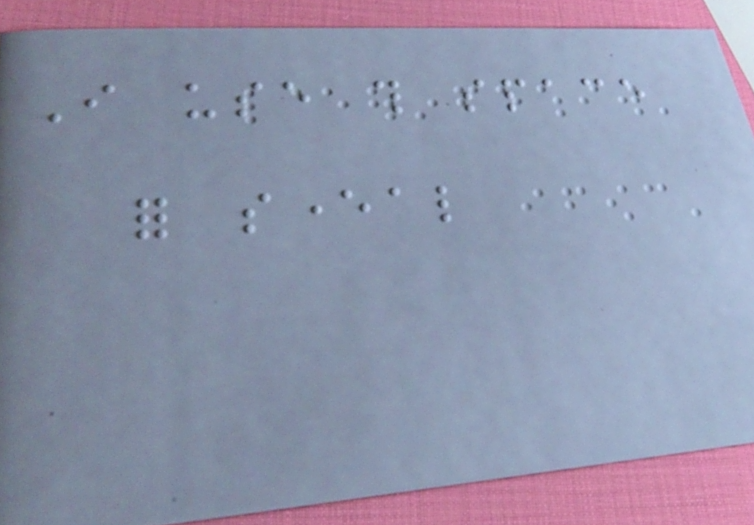I use this space
for several
